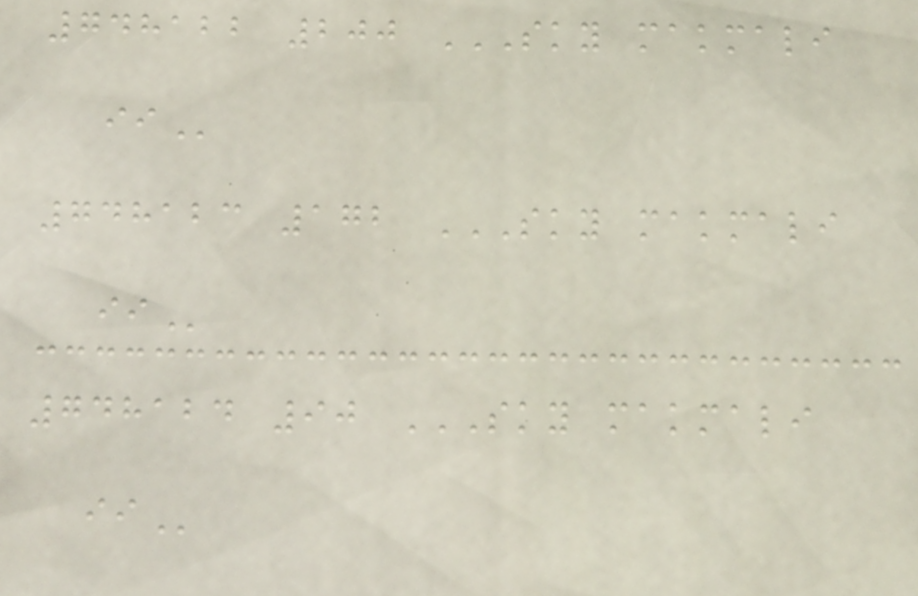748122 200 SKY MAKMALI
II
748123 172 SKY MAKMALI
II
748124 90 SKY MAKMALI
II
